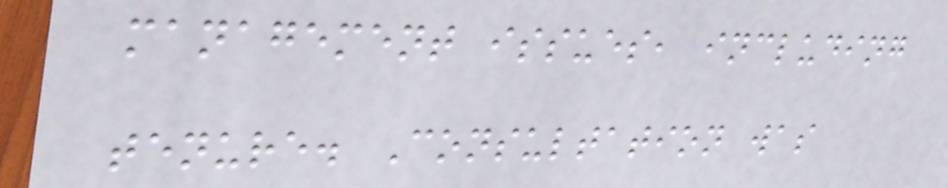management issues, including
tenure. Consultation was
